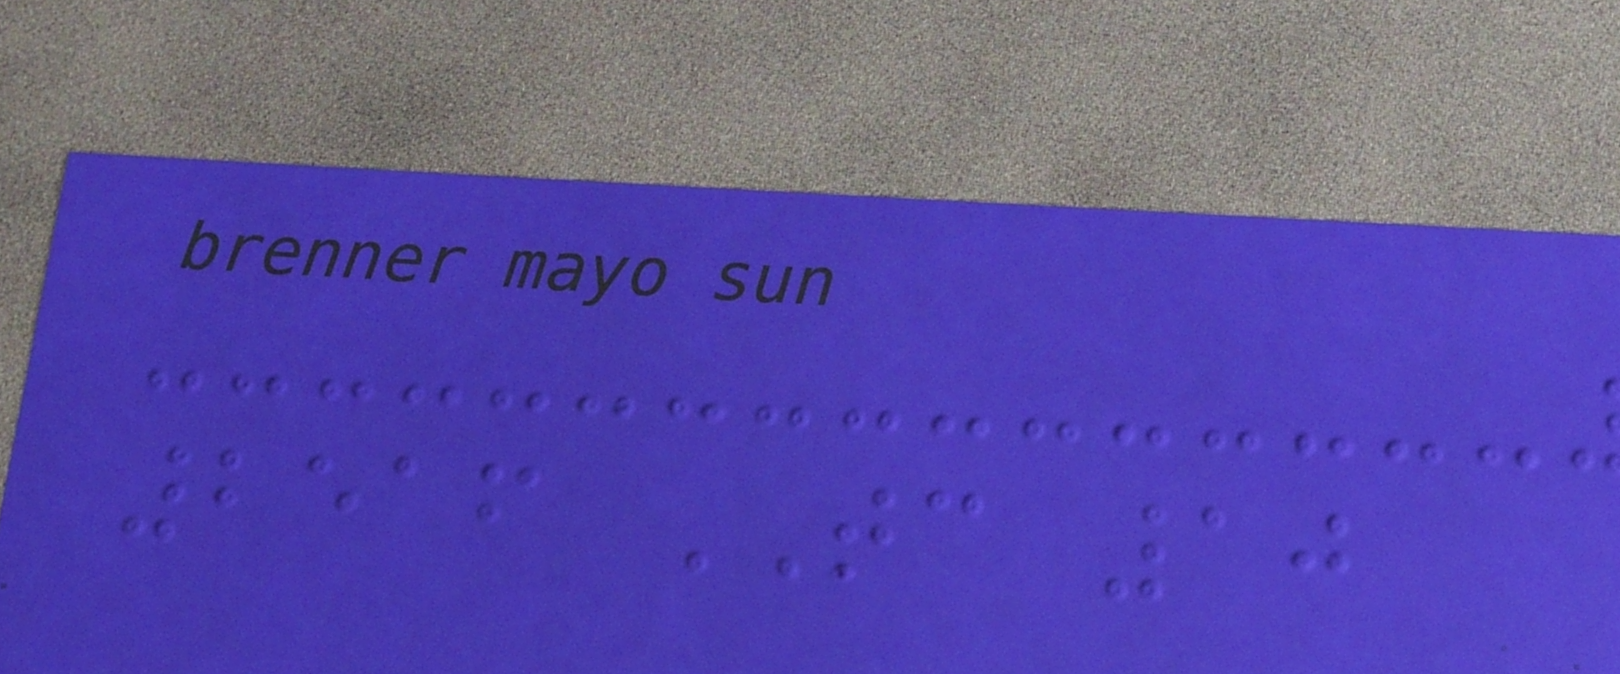2516 TC 10
